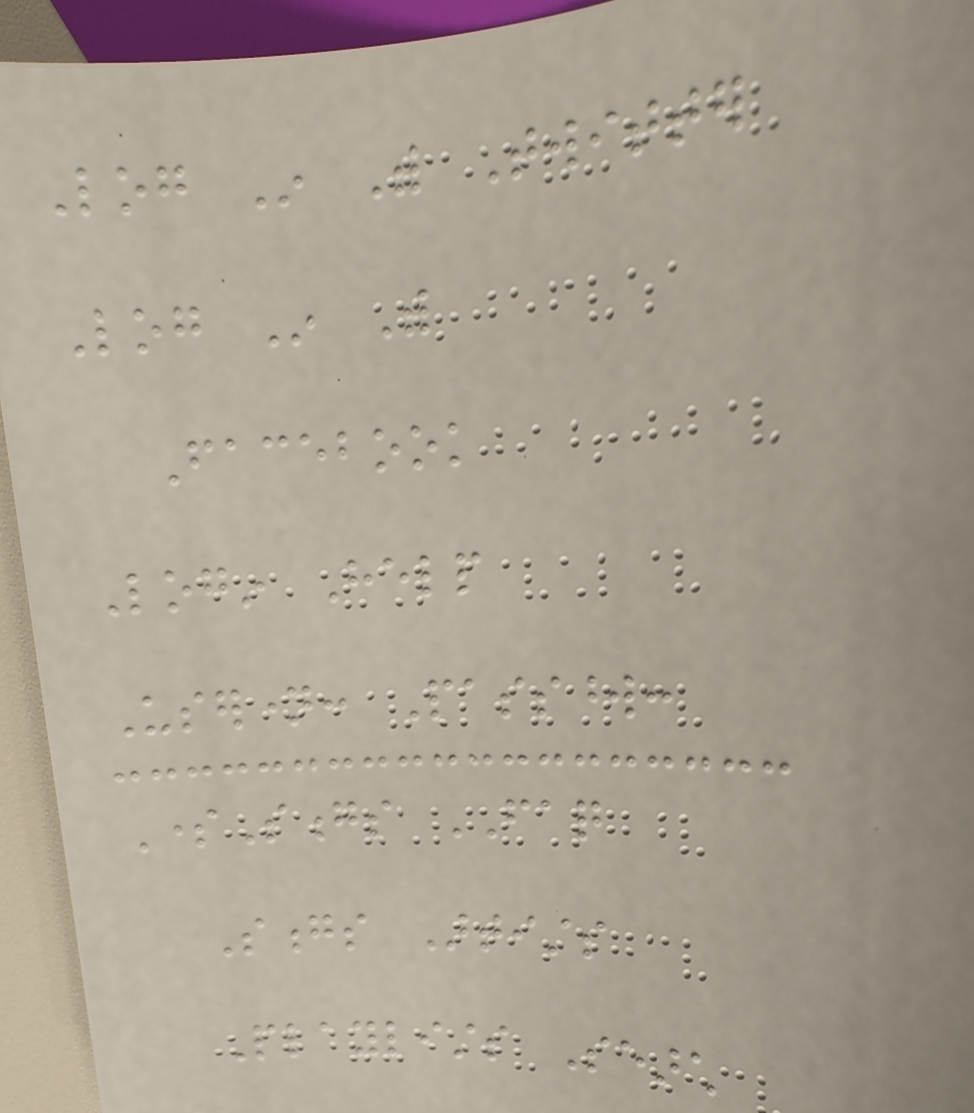Log In With Twitter
Log In With
Facebook
Login Help
Username: Password:
SomeSongs FAQ
Songs Artists
Playlists Search
